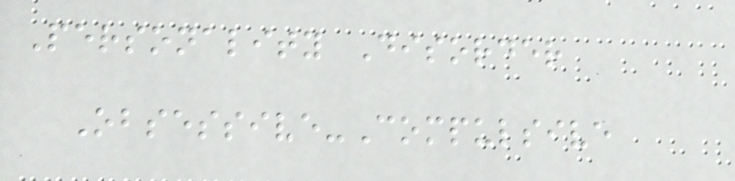Personality Disorder
Obsessive-Compulsive
